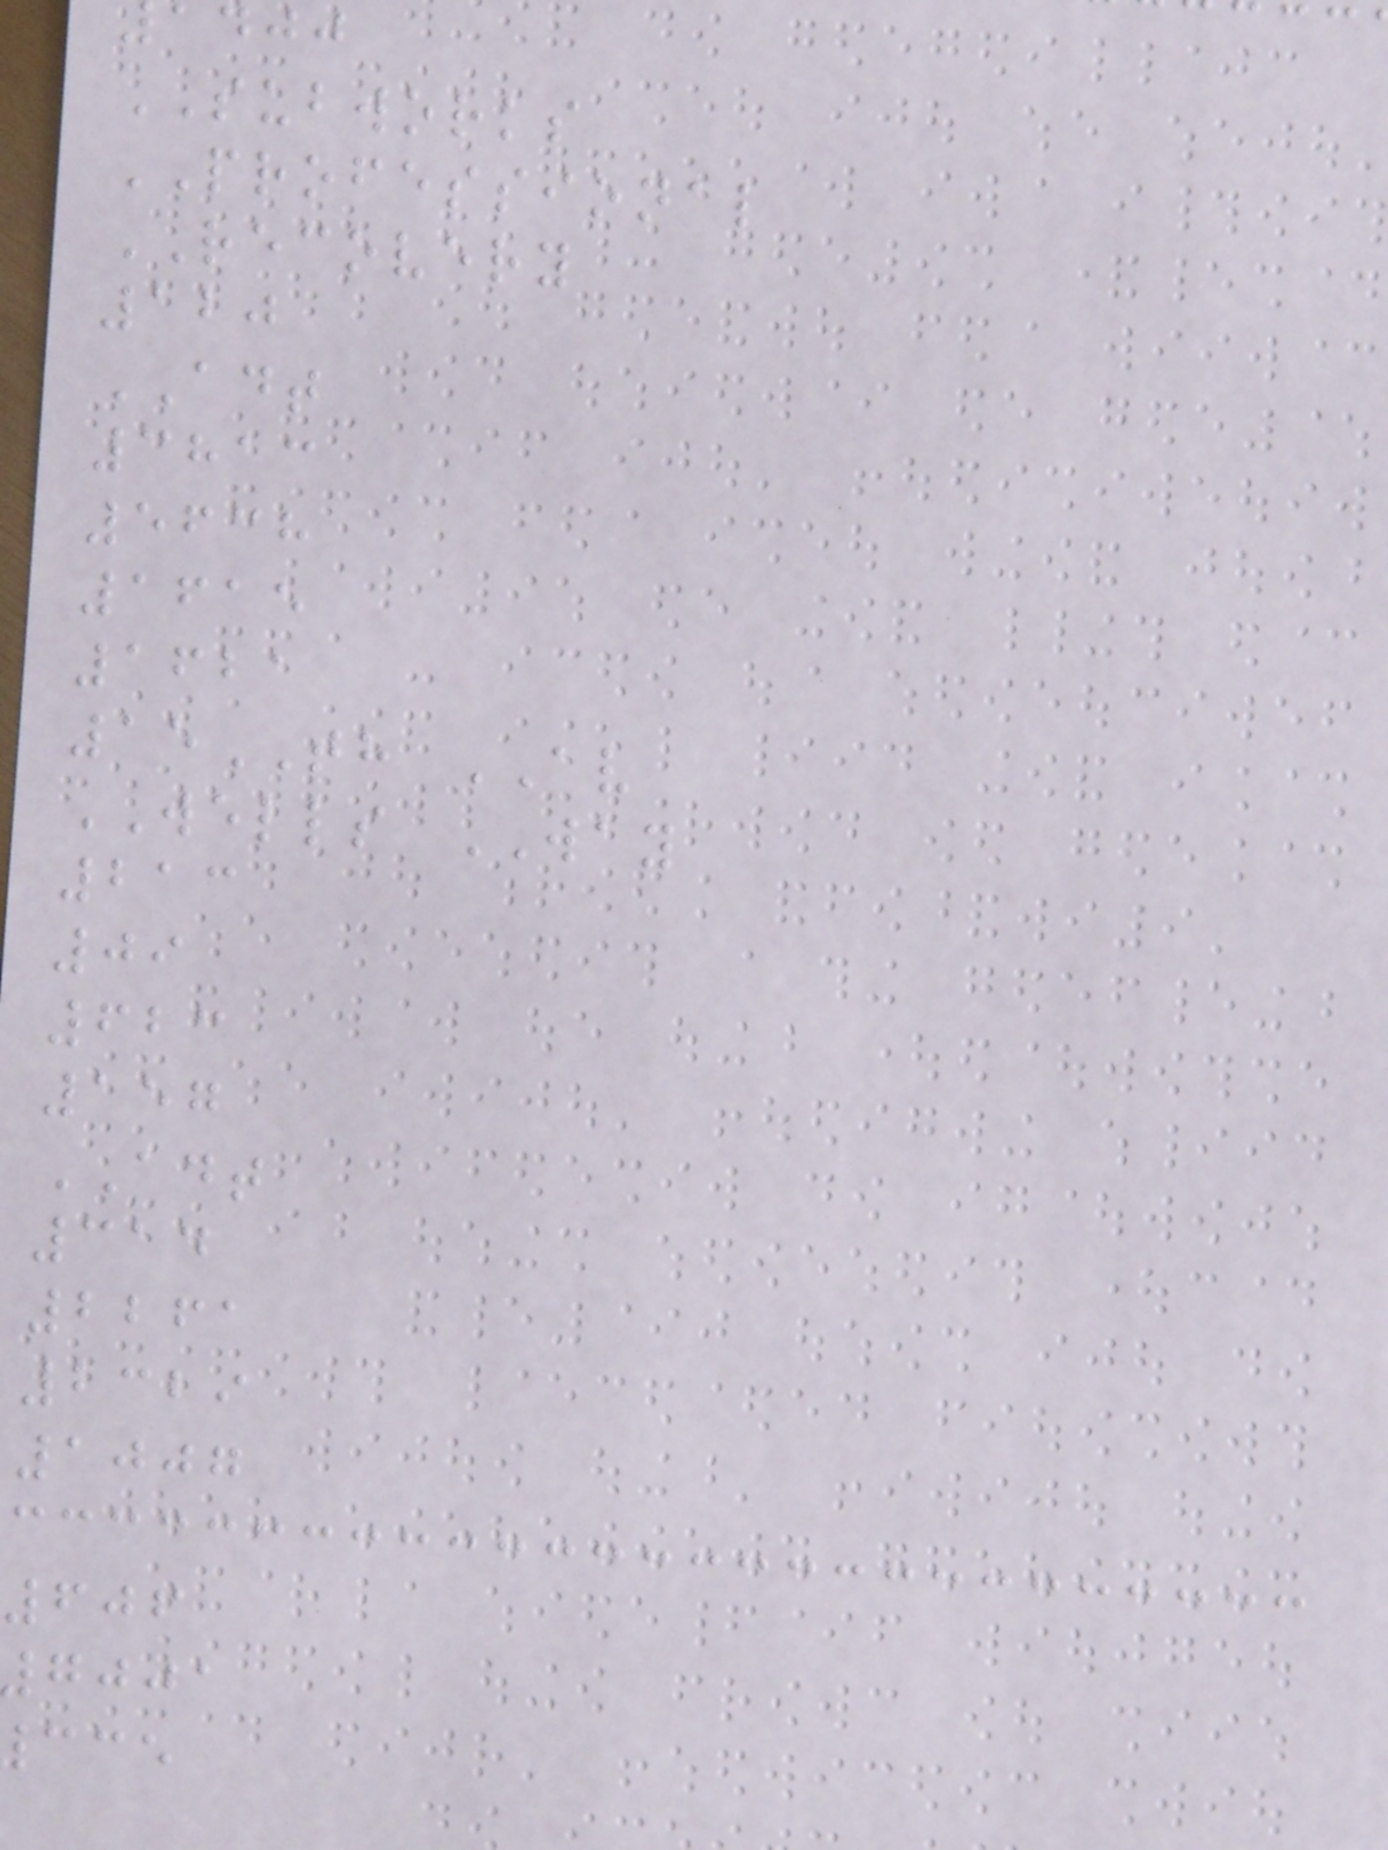adjj
SUBWORKS
PROFESSIONAL
RECOVERY
120
ADT
3813
5638
1615
1621
15TH AV
WELLS WAY
213
09
623
157
ADT
314
2261
2329
1007
606
gjja
